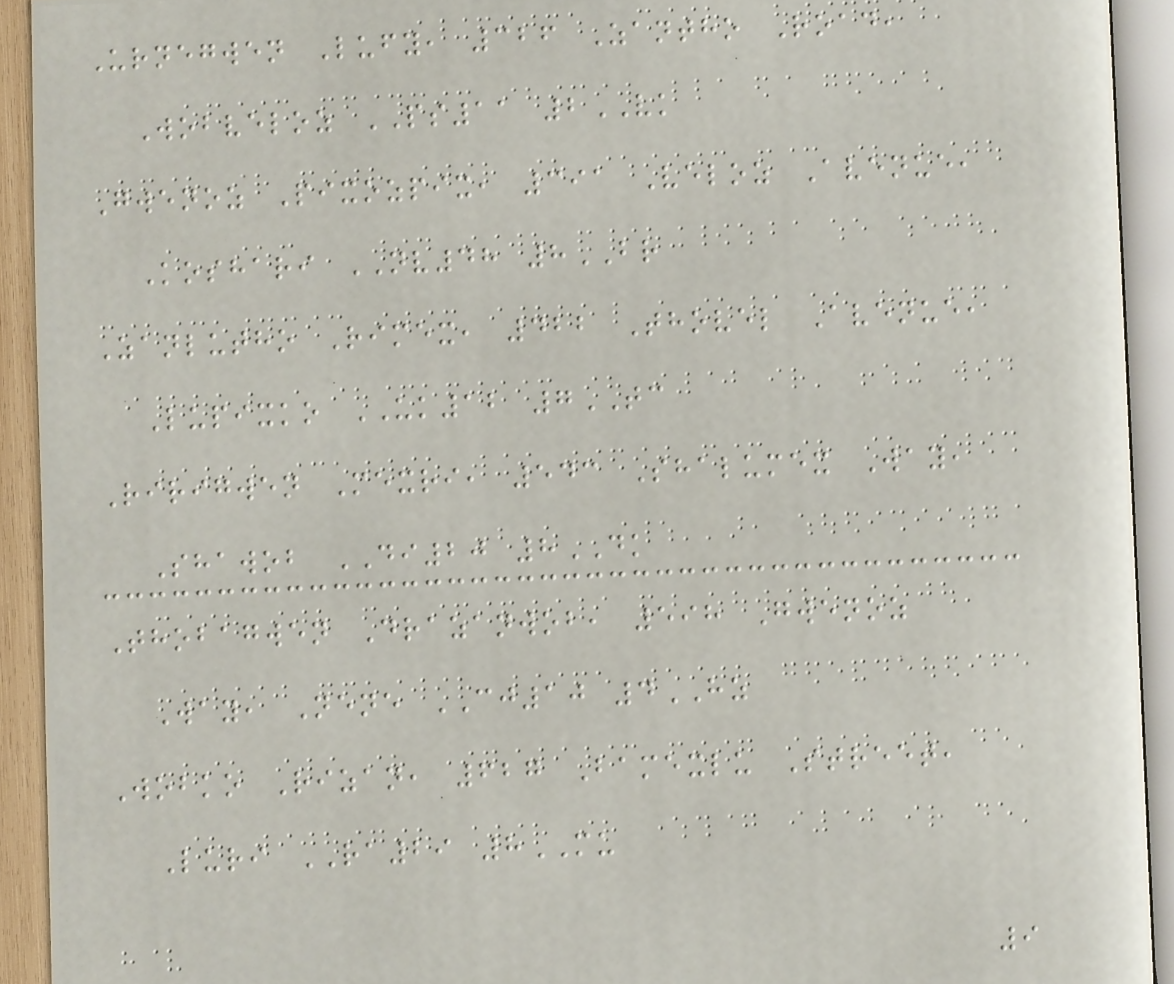Urnegwen Lufy, 326 Zantho Road,
Wobveloz PS11 2VK
Gwenoz Pixozpix, 391 Veloz Avenue,
Koshari NV48 8BR
Zanlutho Rimex, 422 Thovel Avenue,
Lupixko UK12 7TC
Ririgwen Mexri, 543 Shalumex Way,
Shawob DI20 8DK
Thobagwen Drazanwob, 598 Gwenoz
Way, Nene CJ10 4HZ
Wobko Rizan, 627 Bamexlu Street,
Luri RA29 8MU
9
